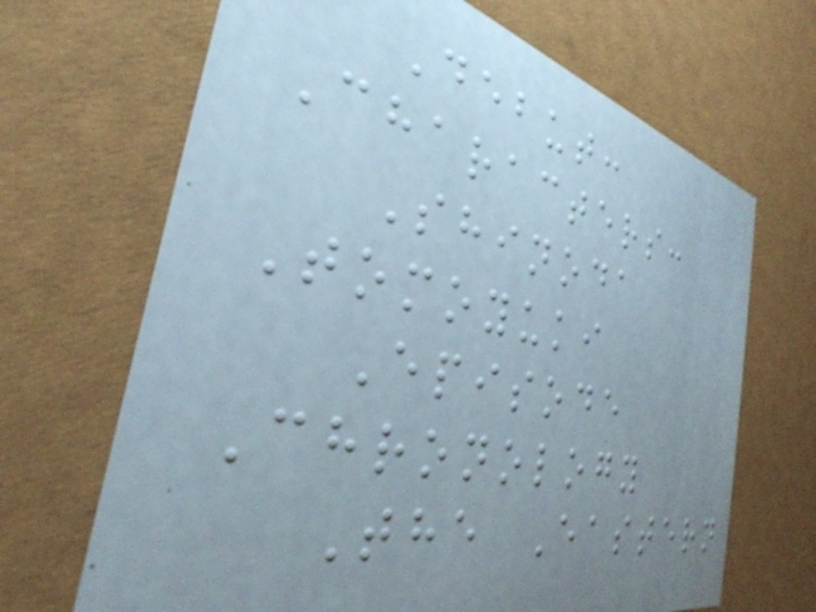Debut:
Characters:
Shinoda
Tomoyuki
Episode
Chronology
The Eastern
